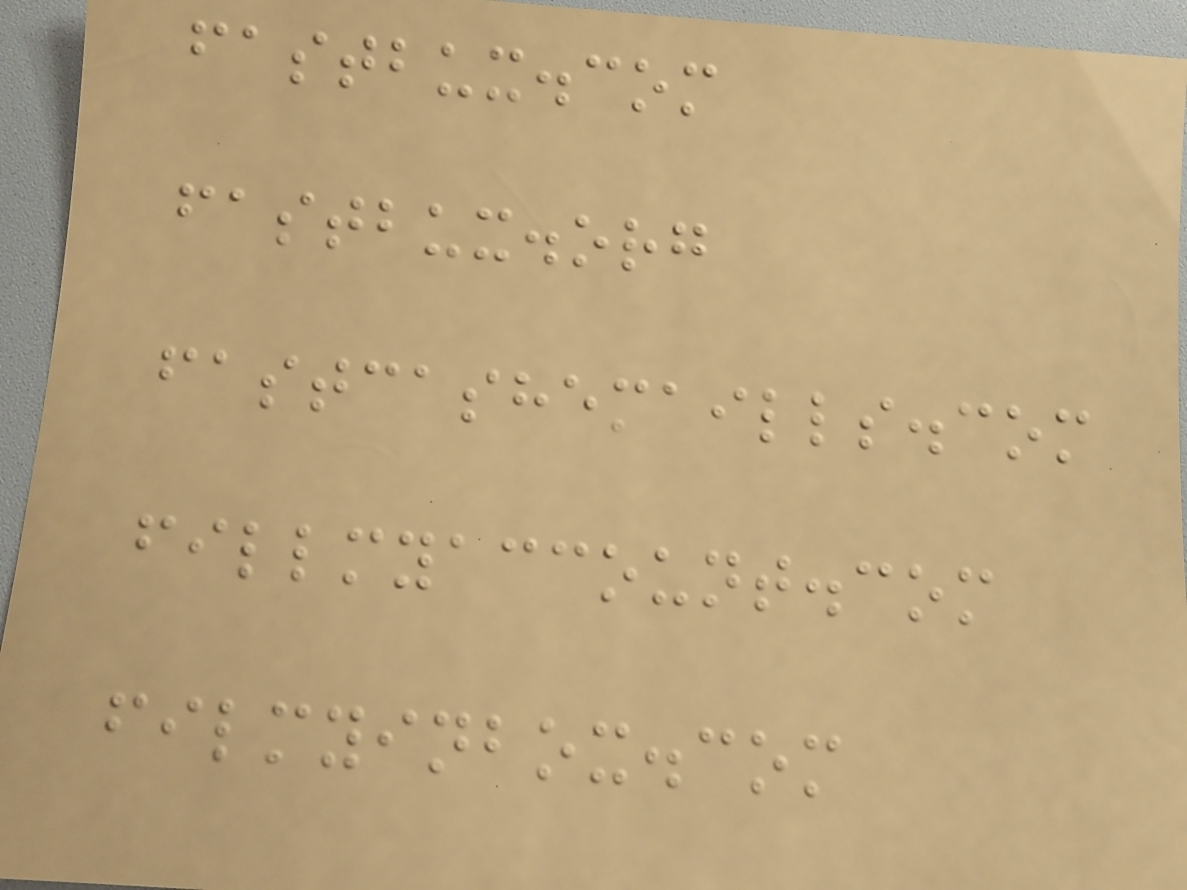fastbux.com
fastbux.org
fastcashemaills.com
fillmyaccount.com
filmyinbox.com
